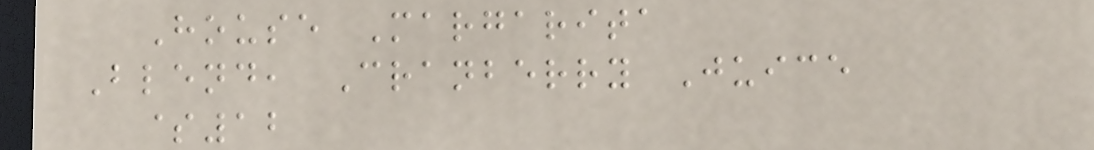House Margarita
Blend, Cranberry Juice
$12
